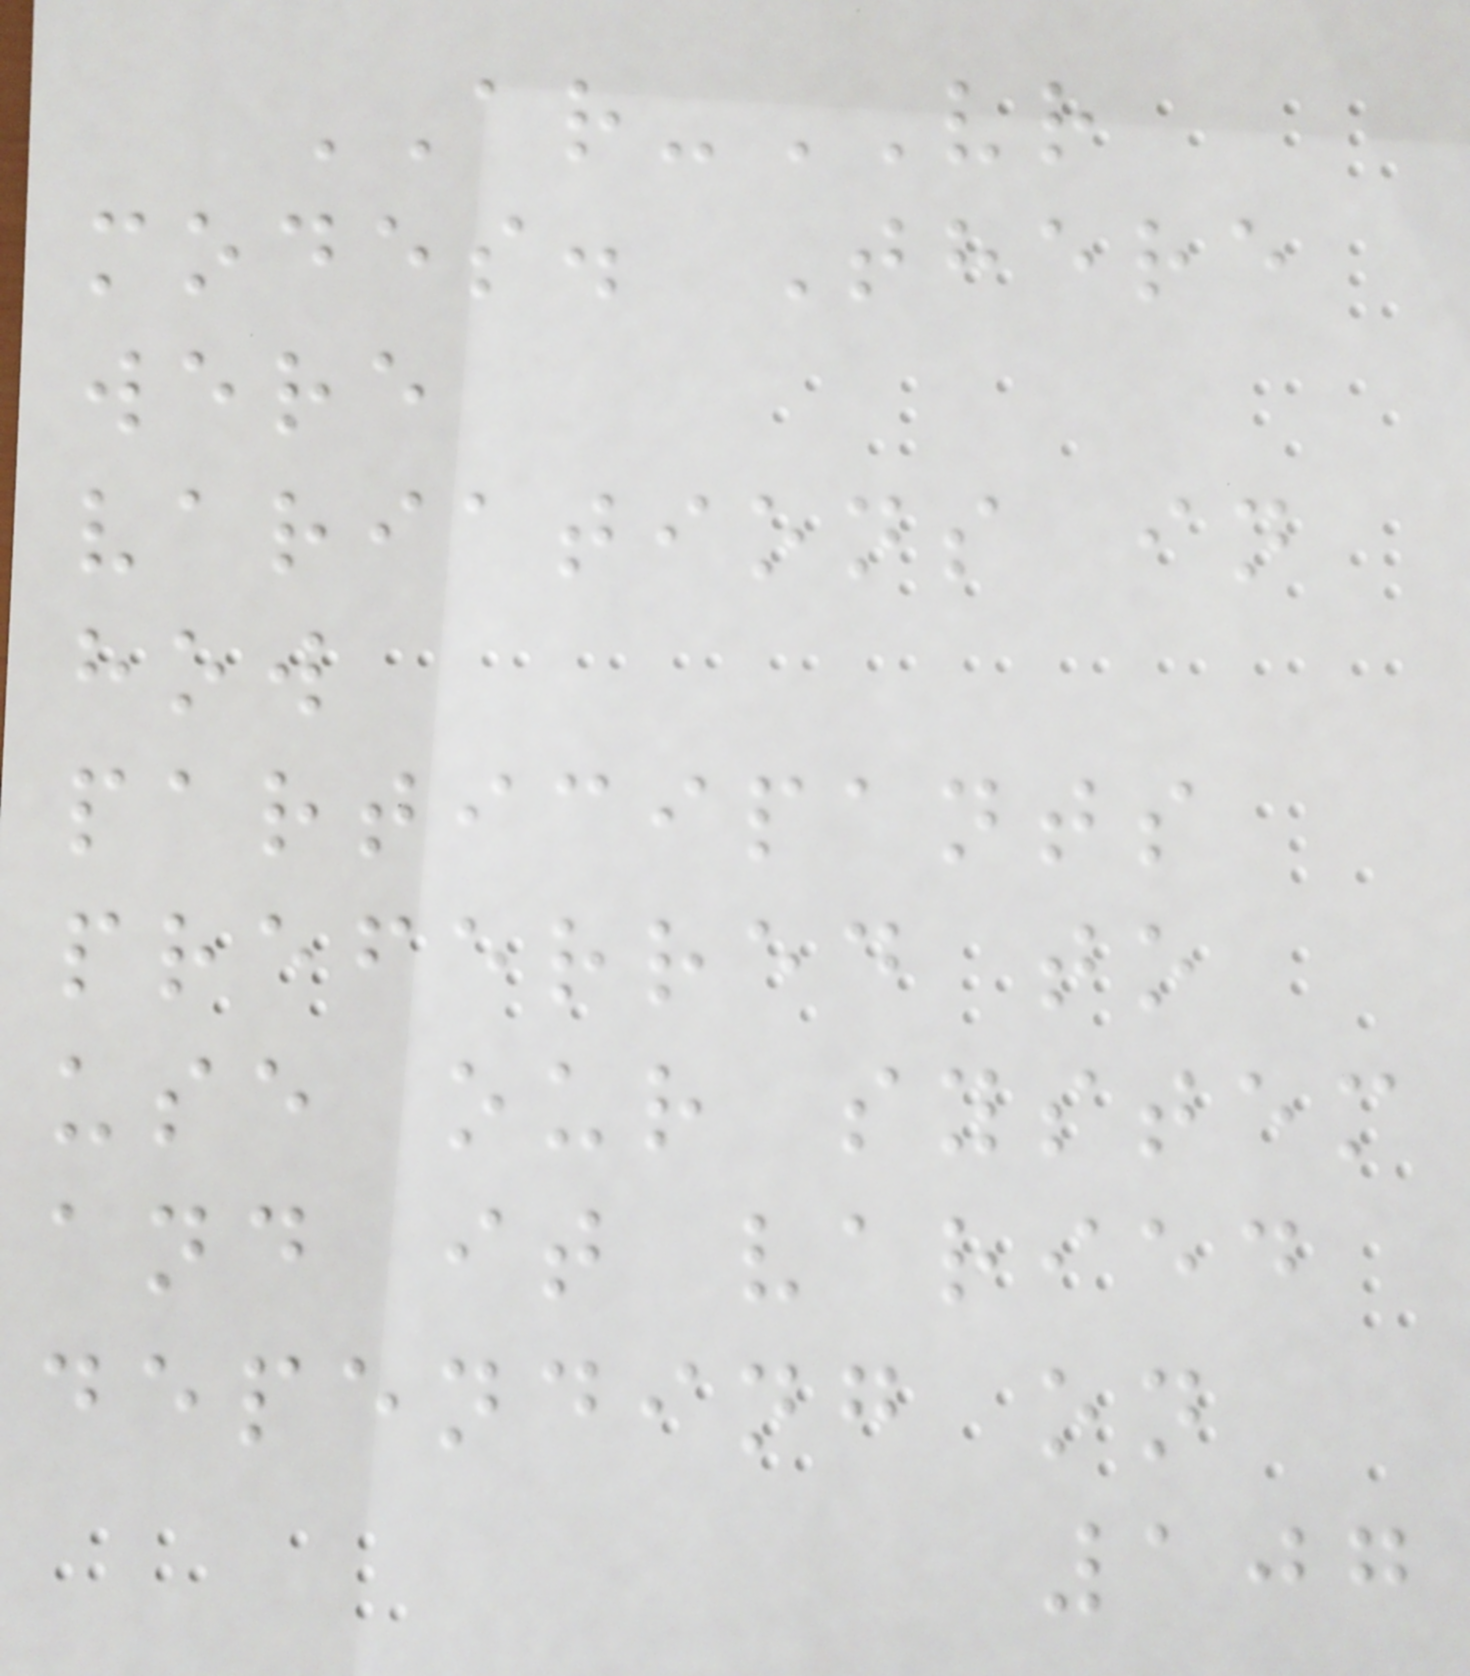AR-VR
modes. There
were
variations in
how
participants
preferred to
use our system
and it varied
depending on
107
